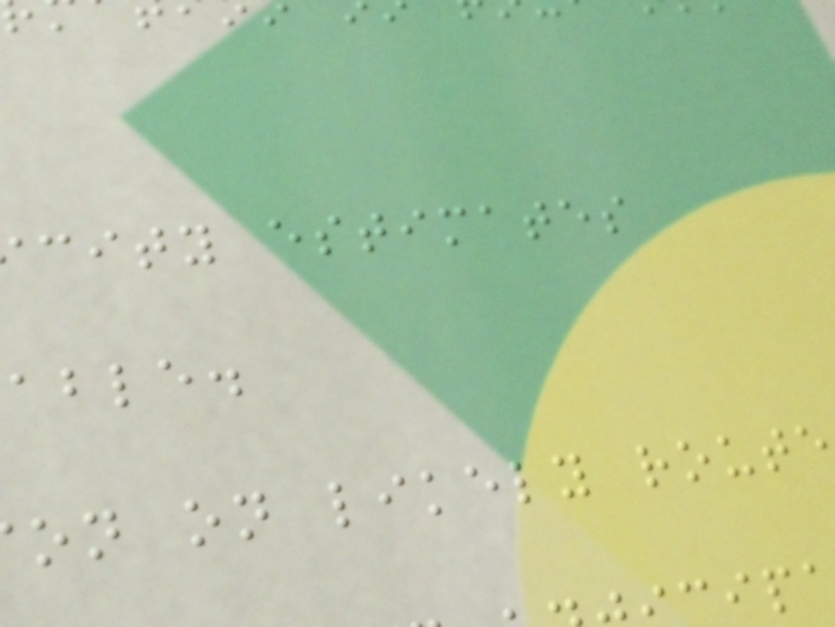city estimates
able.
on on likely route
